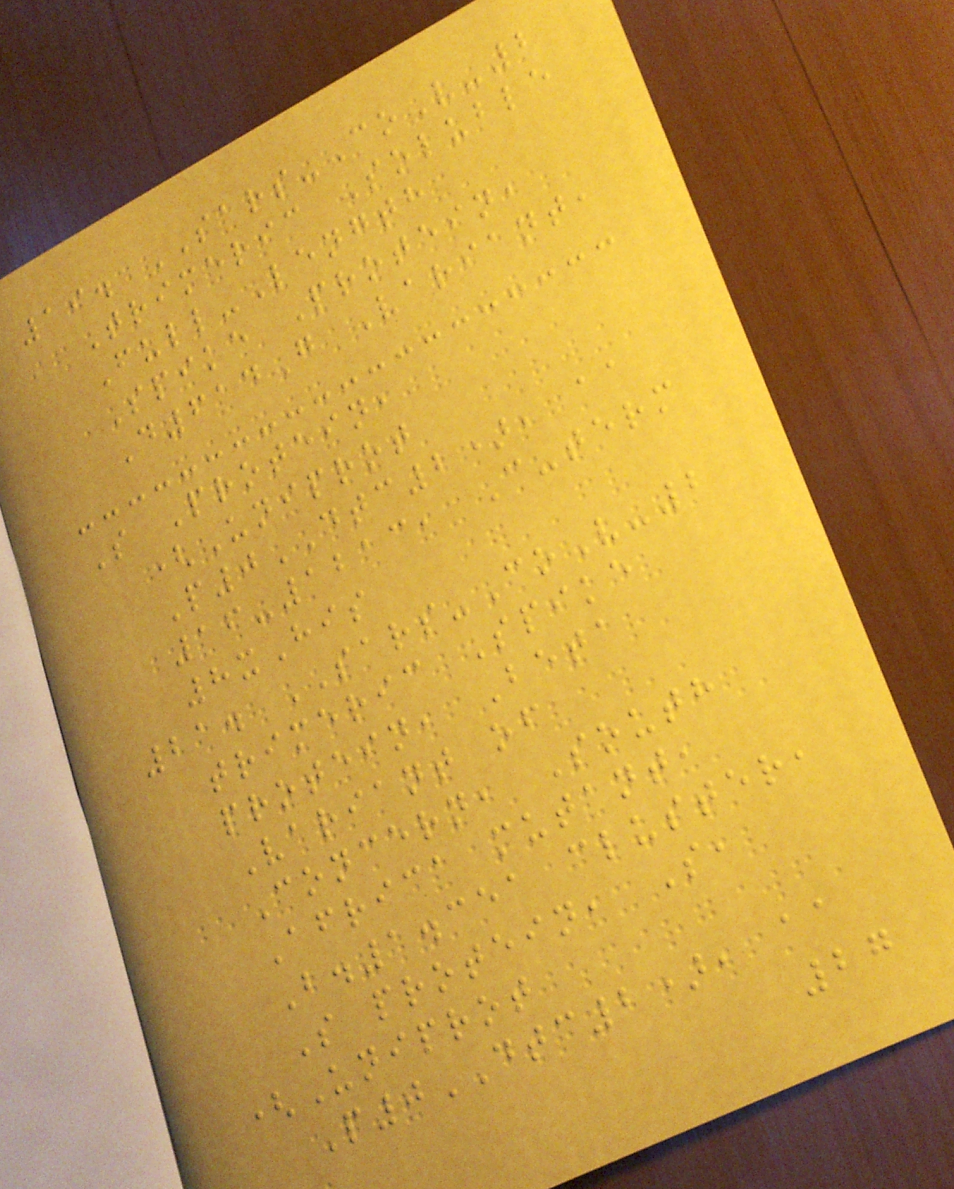19. SARS-CoV-2
Trimeric Soluble
Full-Length
Spike Protein,
D614G Variant,
S Protein,
(Uniprot
P0DTC2), aa
16-1213, C-term
8xHis
21. SARS-CoV-2
trimeric Spike
protein, Beta
Variant of
Concern, South
Africa mutant,
B.1.351 cluster,
S protein, S,
(Uniprot
P0DTC2), aa
27
